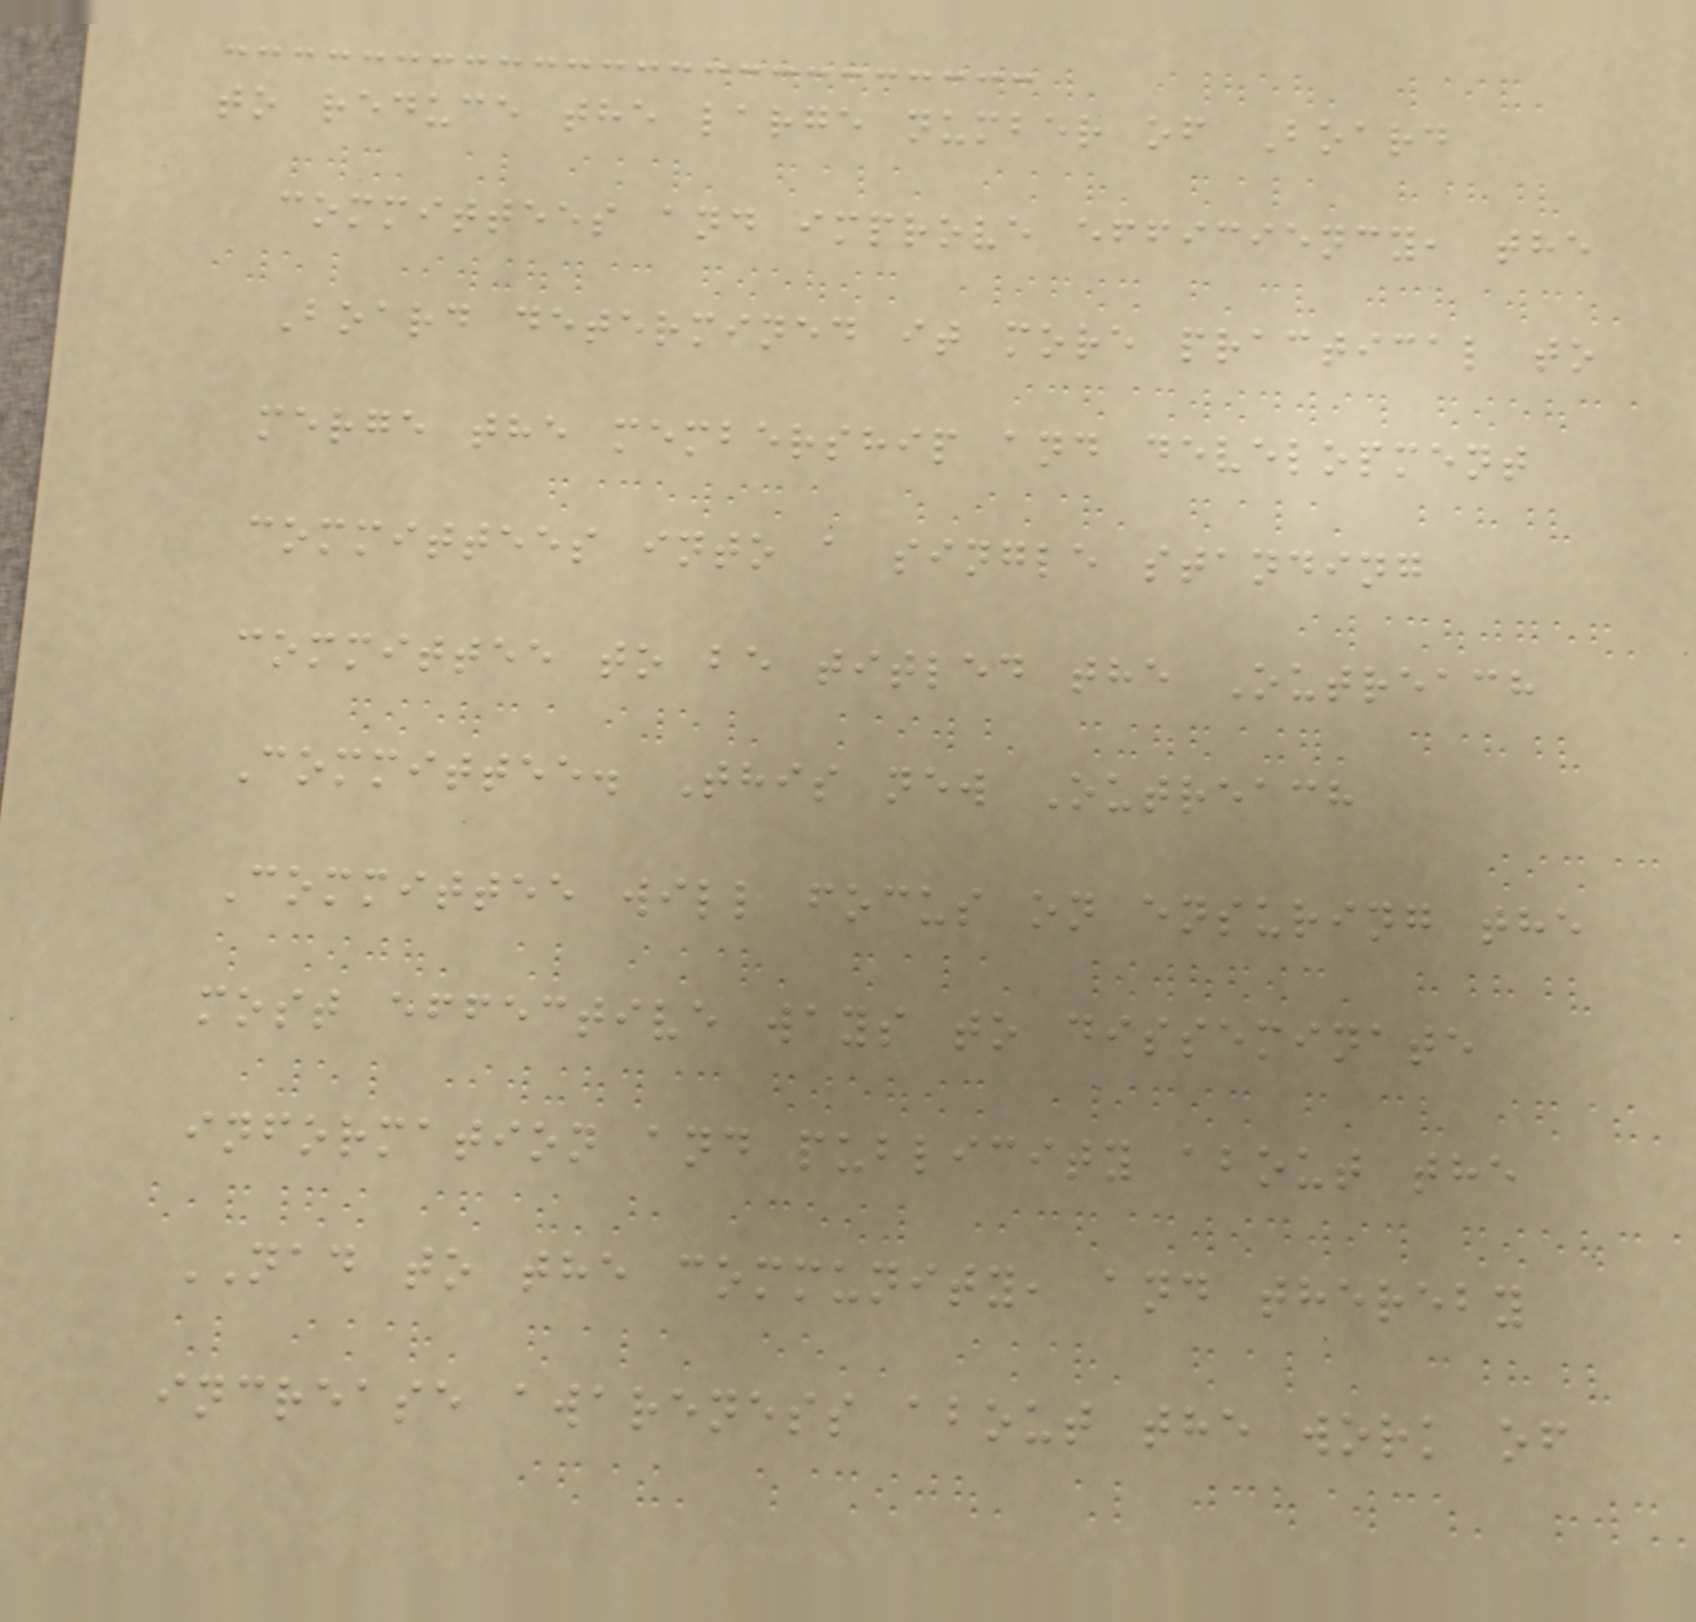to reduce the large number of Board
committees and improve efficiency, the
Board determined it more practical to
merge the membership and development
committees into a single standing
committee to be titled the Outreach
Committee. This new Outreach
Committee will focus on ensuring the
most effective ways to disseminate
information and publicity about the
NAD to the community, and thereby
increase awareness about the work of
